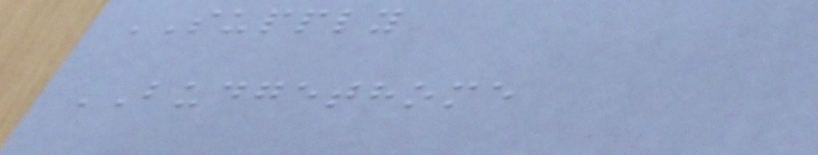SUPPLY
BUDGETHOME
